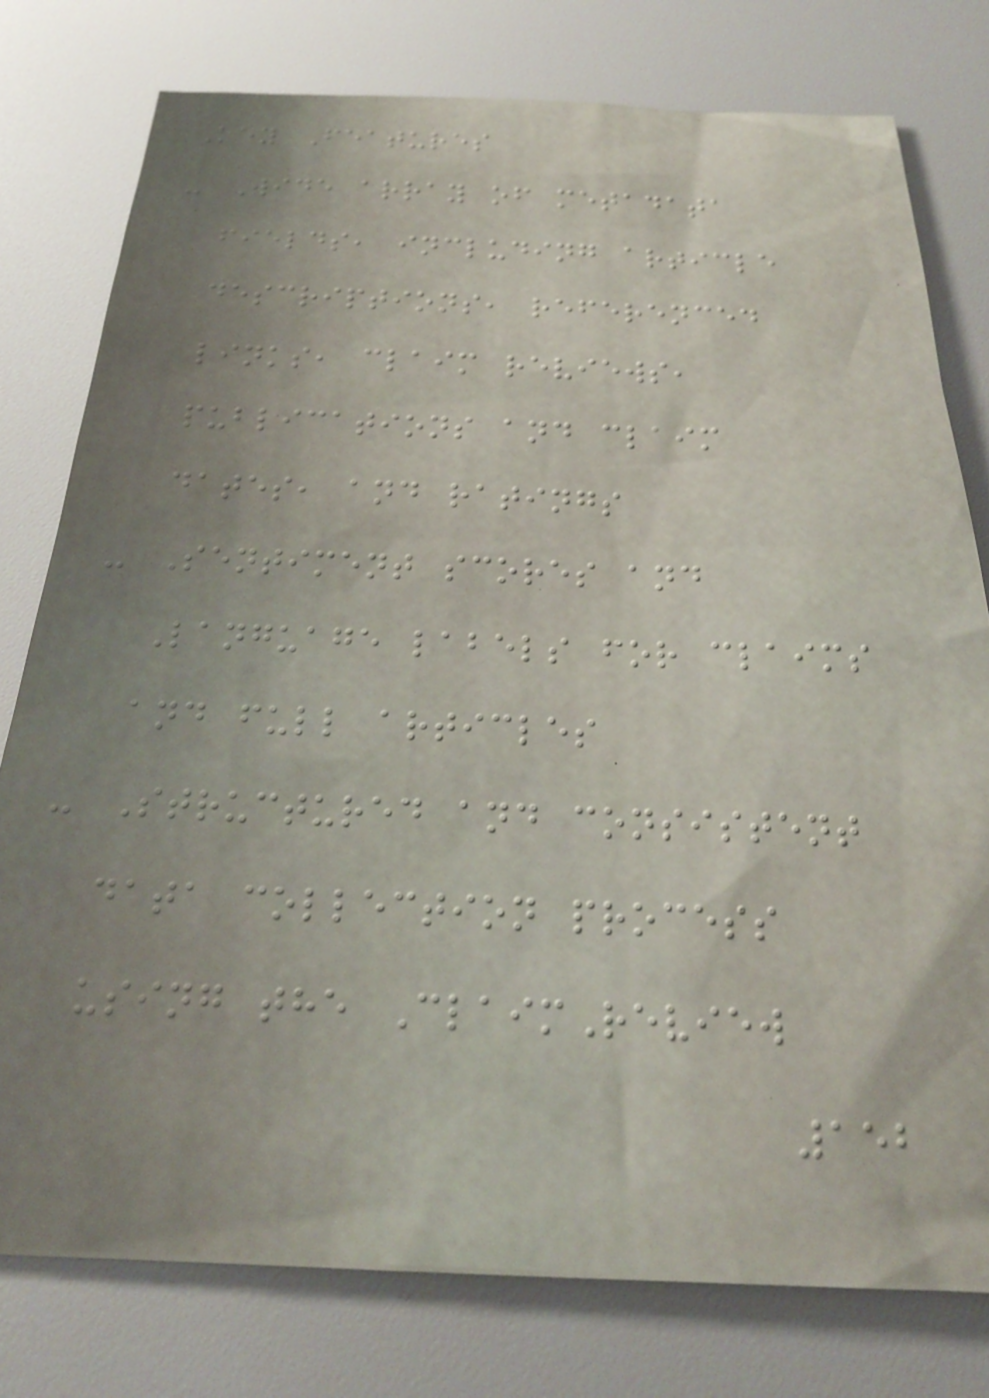Key Features
- Wide array of metadata
fields, including article
descriptions, referenced
links, claim reviews,
publications and claim
dates, and ratings
- Sentiment scores and
Language labels for claims
and full articles
- Structured and consistent
data collection process
using the ClaimReview
152
